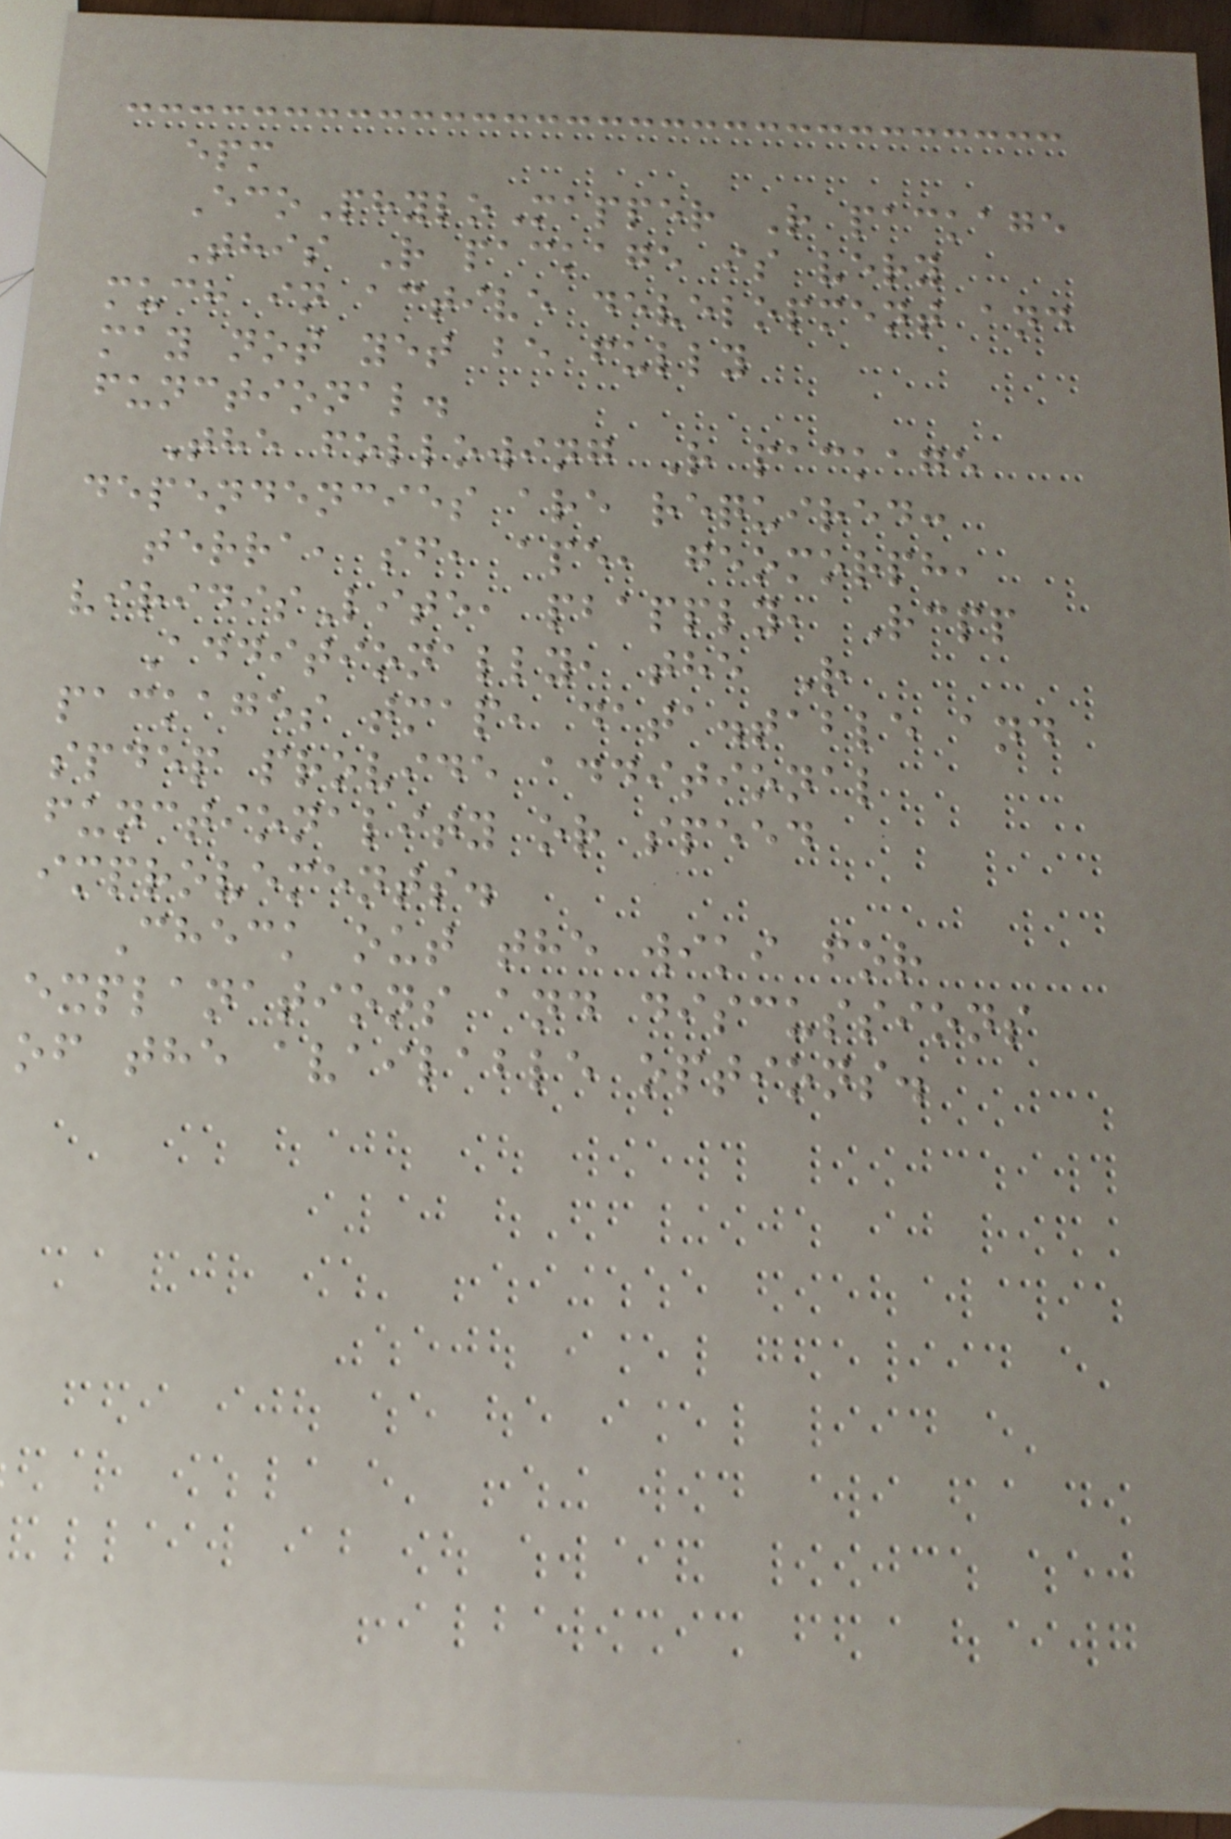epm
EcoPhyloMapper R package
This R package is very
much in active development and
may not yet be fully
functional.
The following R package
dependencies are required:
terra, sf, ape, geomorph,
viridisLite, pbapply, Rcpp
Additionally, the R
packages tmap, data.table and
spdep provide additional
functionality or speed
improvements.
Check out the wiki for
explanations and discussions
of the available options.
